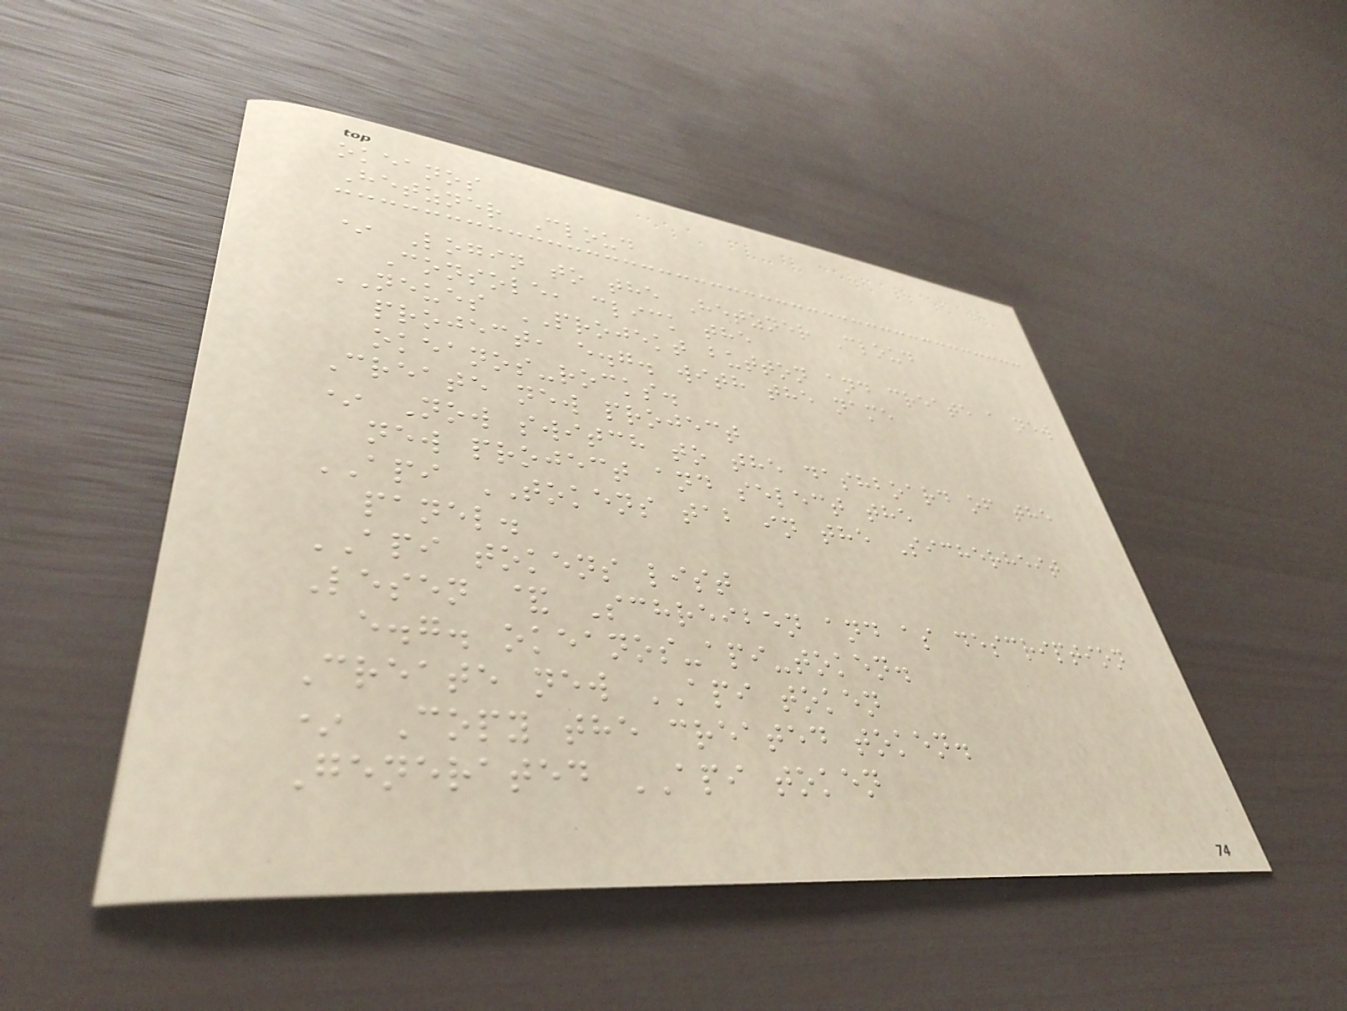okeanos
Hetzner Cloud
* Login to the Hetzner Cloud
Console, click the
NEUES PROJEKT button and create a new
project, e.g. with the name
okeanos-rocks.
Create new project
* Now switch to the dashboard of the
new project and select the
API TOKENS tab in the Sicherheit
panel.
API tokens list
Lesen & Schreiben and as description
e.g. okeanos-api-token.
Create new API token
* Copy the created token.
Generated API token
